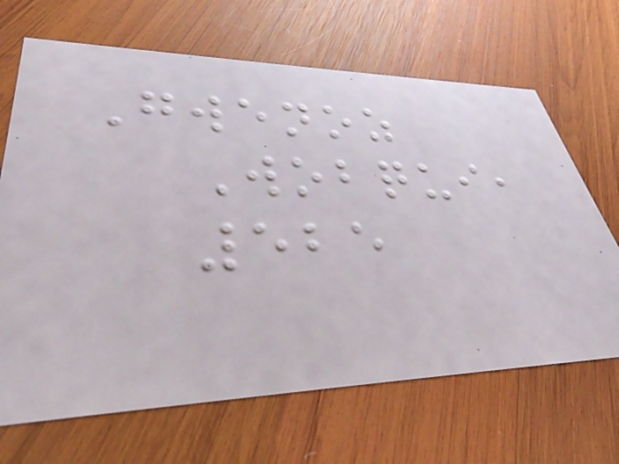Gwenoz
Wobqui,
525
